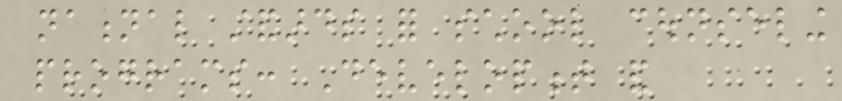national standards for school counseling
programs: Development and
